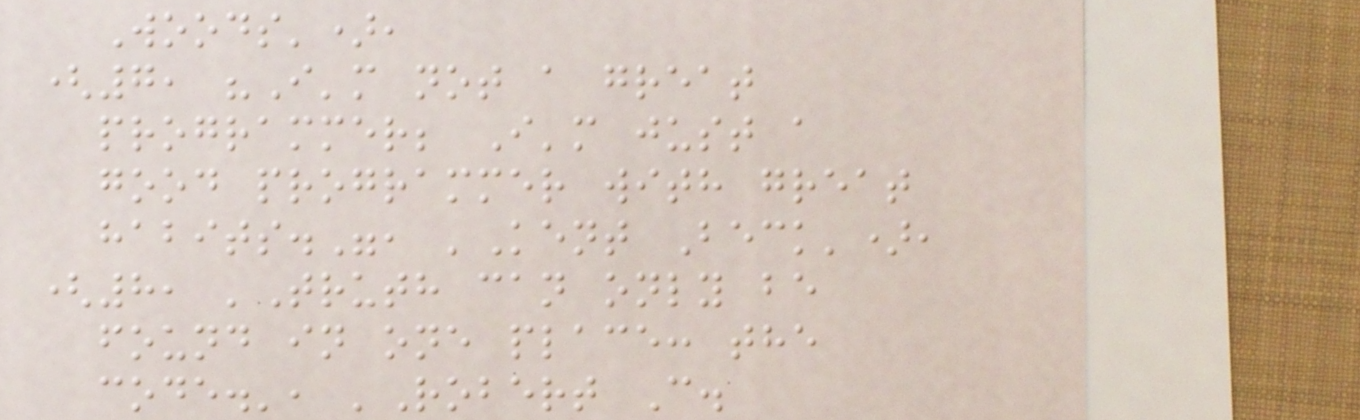Woods'),
(7, "I'm not a great
programmer; I'm just a
good programmer with great
habits.", 'Kent Beck'),
(8, 'Truth can only be
found in one place: the
code.', 'Robert C.
